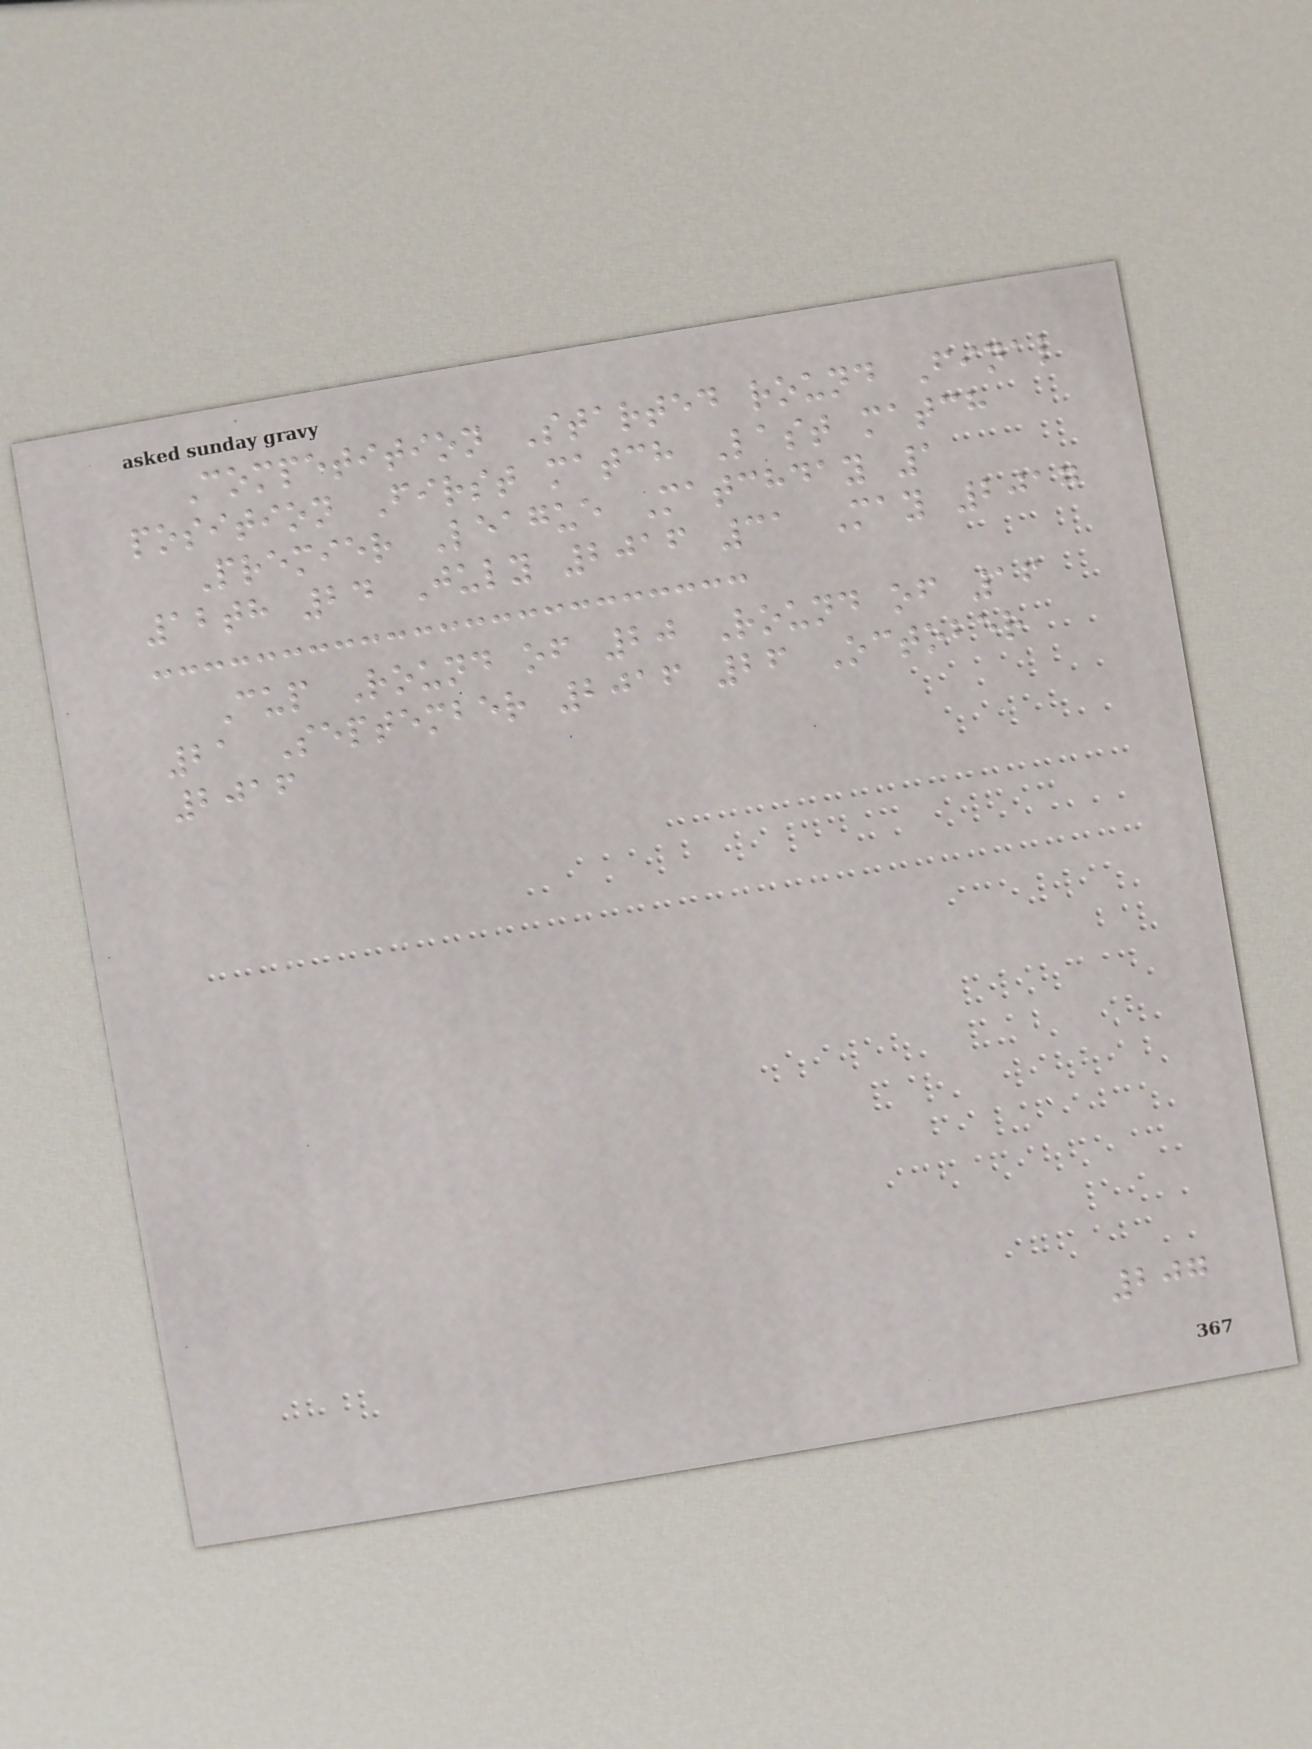Competition Started round Final
position First match Last match
Premier League Matchday 1
12th 24 July 2016 31 May 2017
Cup Round of 20 Round of 16
21 September 2016 26 October
2016
207
